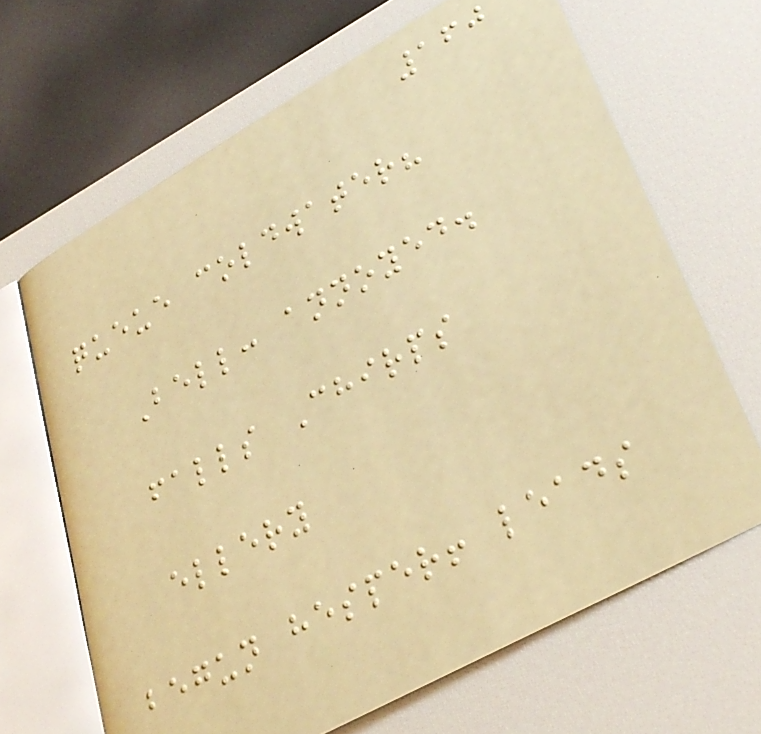160
queue coldwater?
Bell: annoyed.
falls Chirps
ellery
begun hesper! leads
